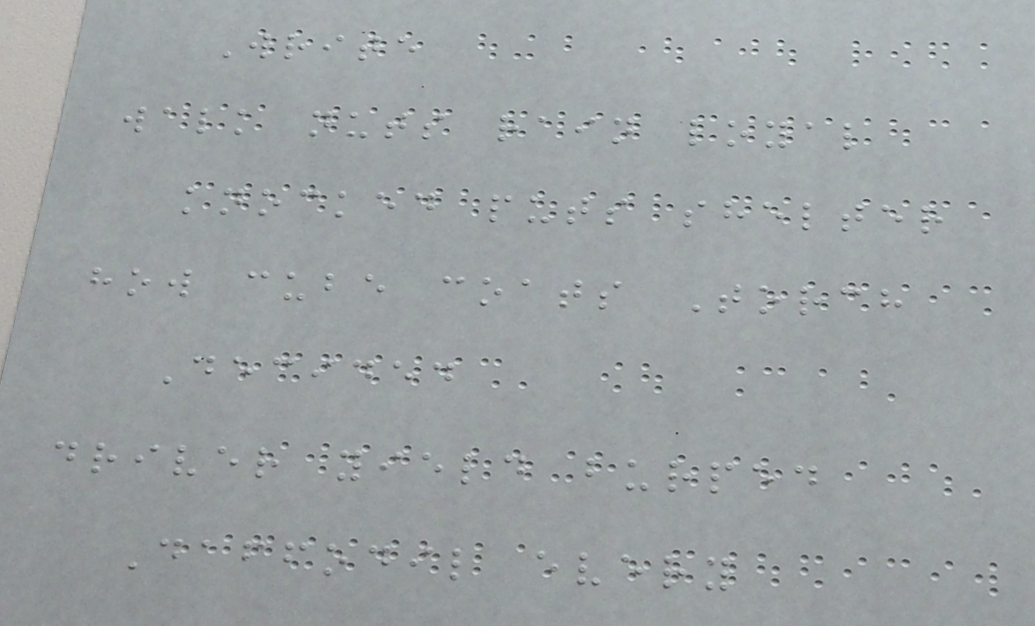Write
walk nuts rain loyal
knocked puts shelter
how cube coats Torch
Decided
driver yield burped
Daffodil every
